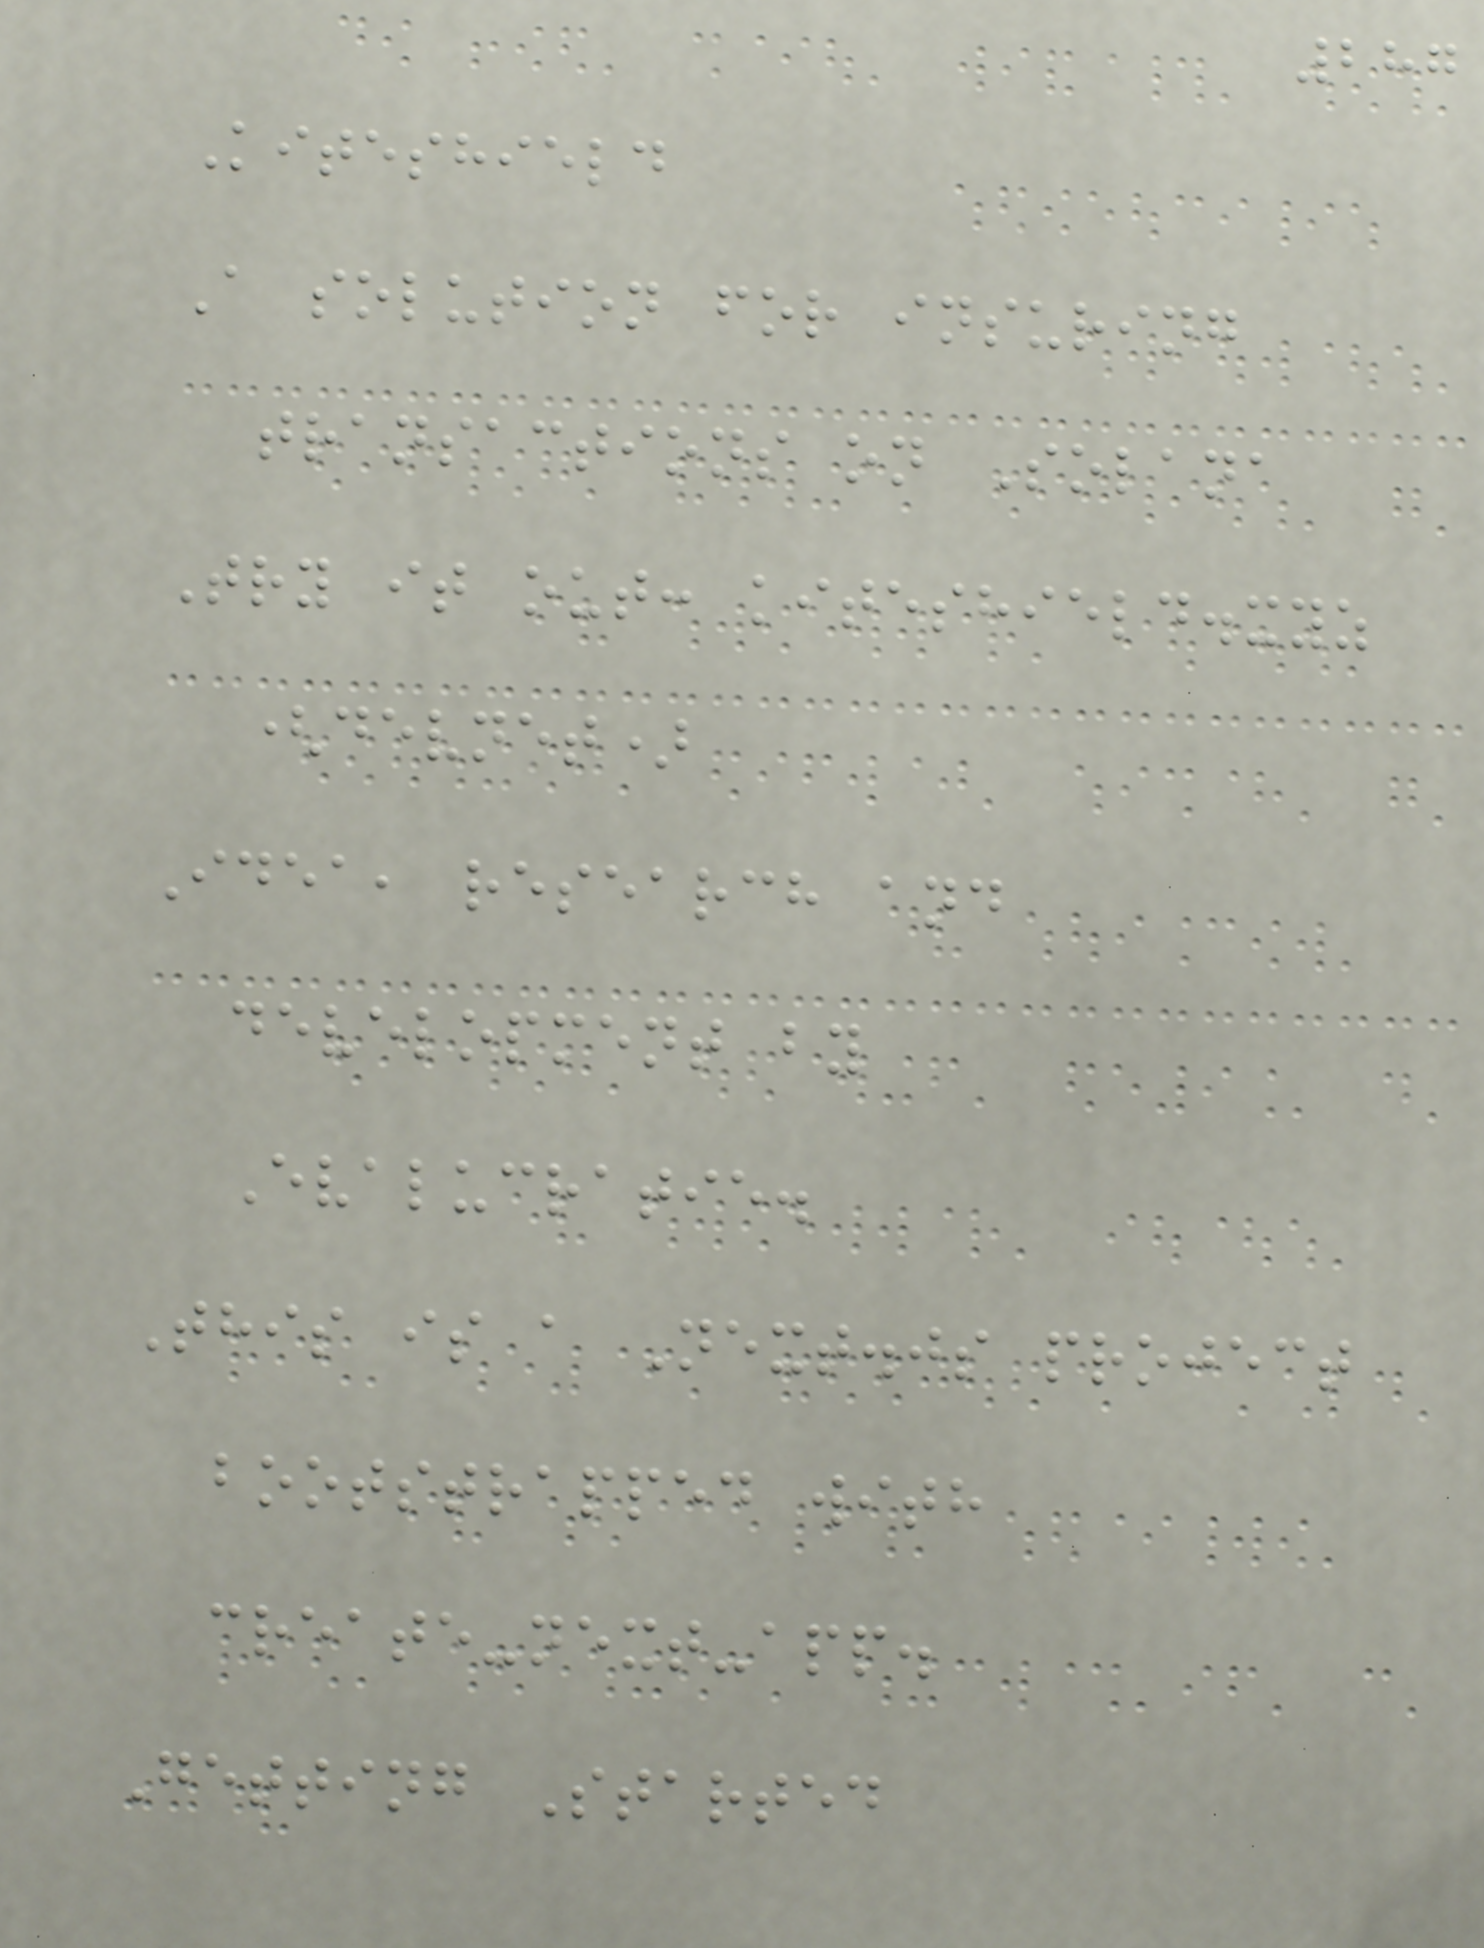287
Kiteshield
A solution for insuring
transactions on Solana
Try it out: kiteshield.xyz
(devnet)
Idea, research and
development by
Evalucratie.
This is a Next.js project
bootstrapped with
create-next-app.
Getting Started
